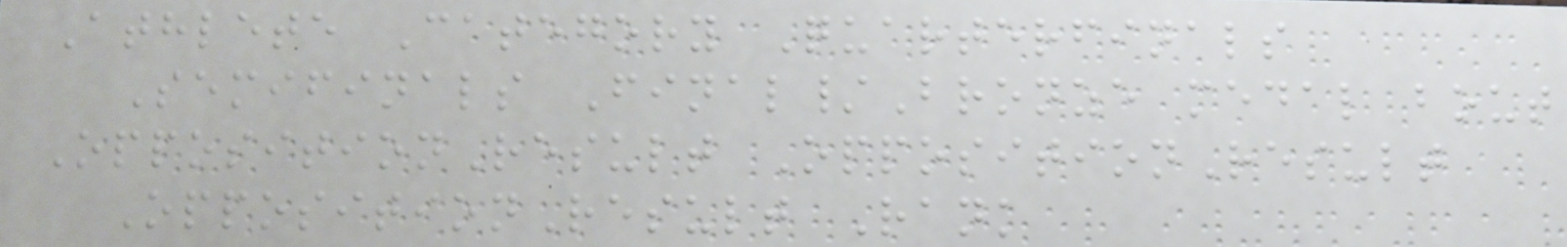Athlete Category Quarterfinals
Semifinals Final/Bronze medal bout
OppositionResult OppositionResult
OppositionResult Rank
